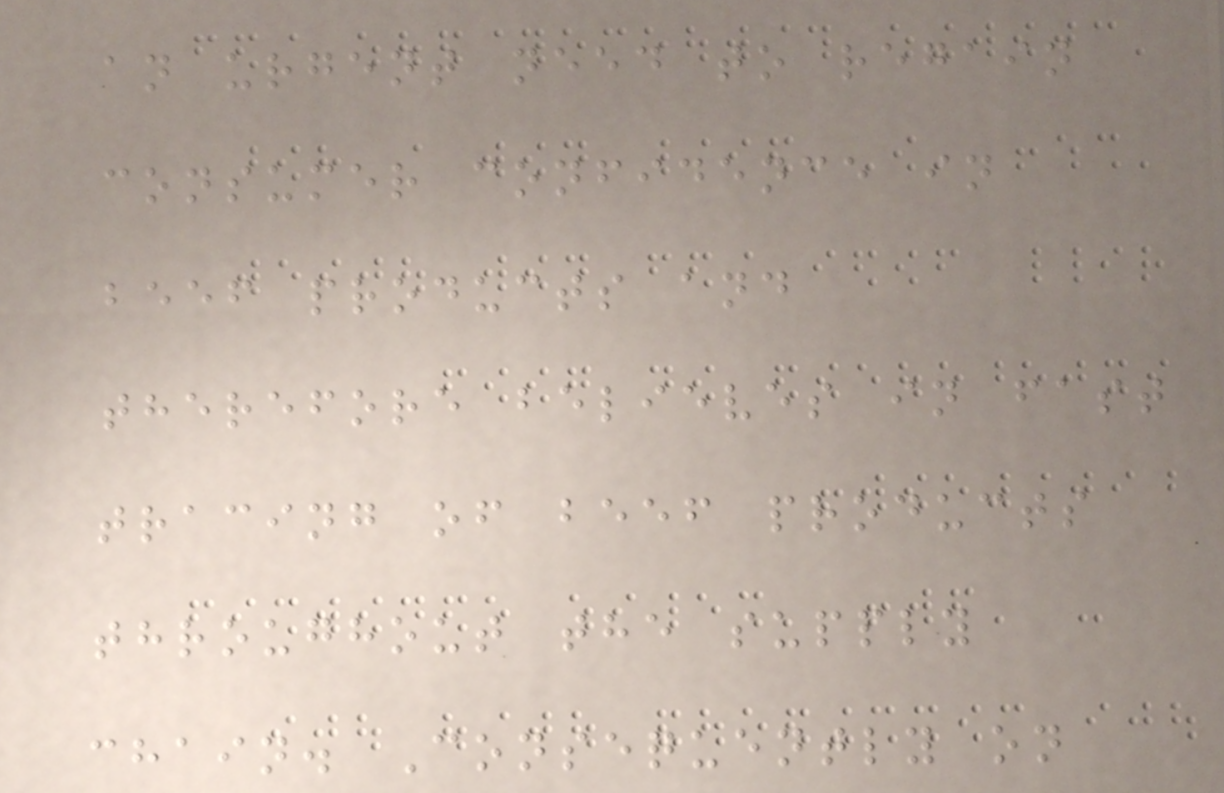an urgent need to regain
consumer confidence in
beef products and
therefore believes in fast
tracing of beef products
throughout the supply
chain. Consequently on
